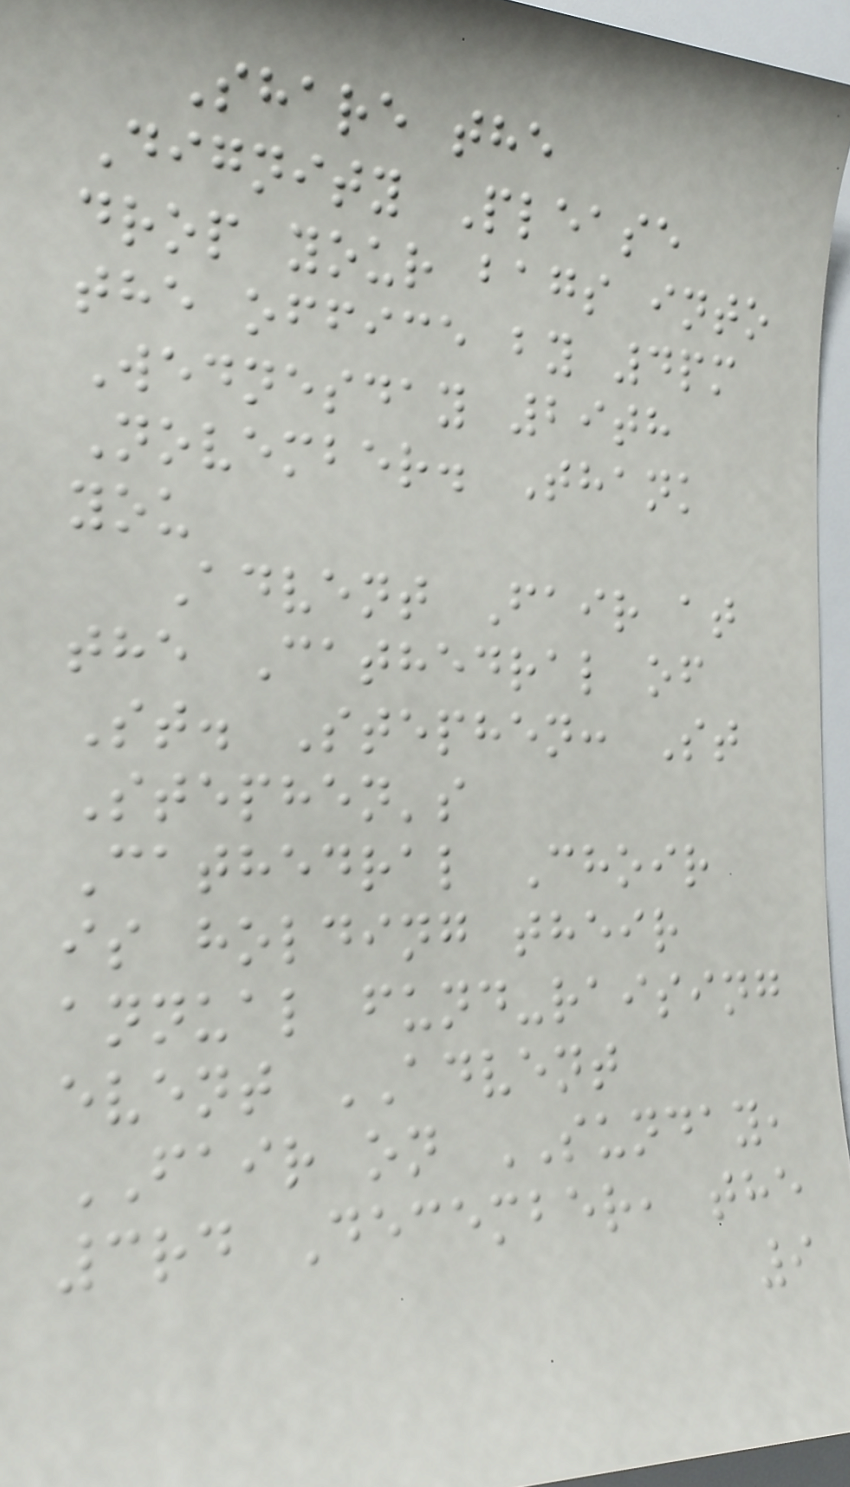Share the
Dignity Please
drop your bags into
the office by 4pm
Wednesday 29th
November. Thank
you
Advent Fair at
the Cathedral of
St. Stephen: St
Stephen's
Cathedral Choir
is holding their
annual fund-raising
event ADVENT
FAIR on SUNDAY,
3rd December, the
9
